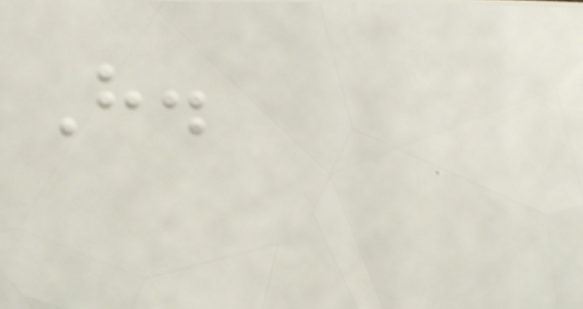H.
